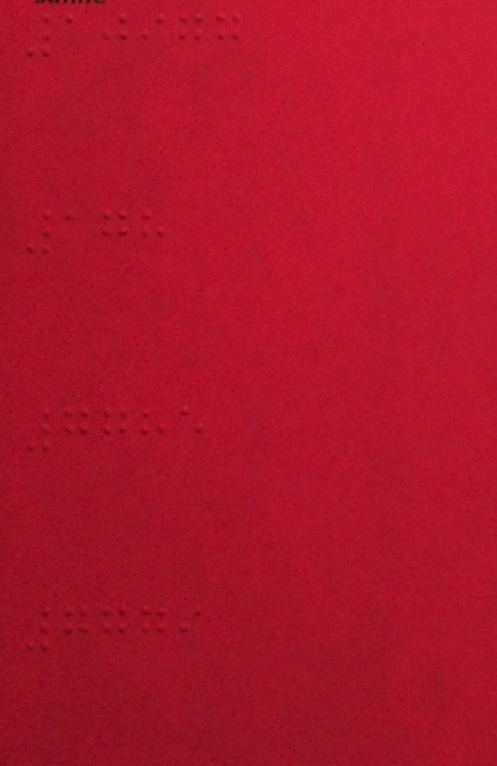10977
178
7785
7779
